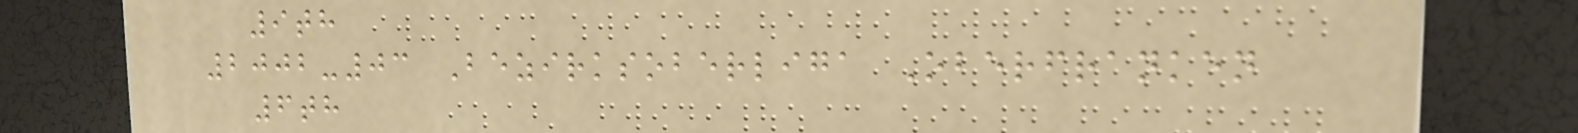9th
2002-03 Bezirksoberliga Oberfranken
6th
